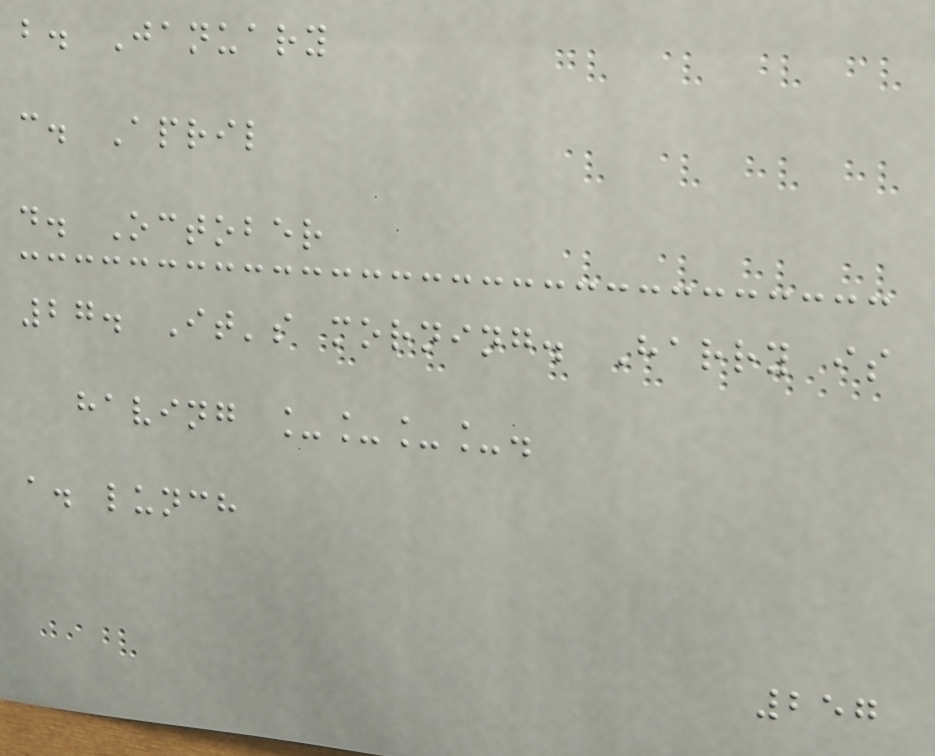b. January
c. April
d. October
27. It's morning. Harry is
having ____.
a. lunch
257
